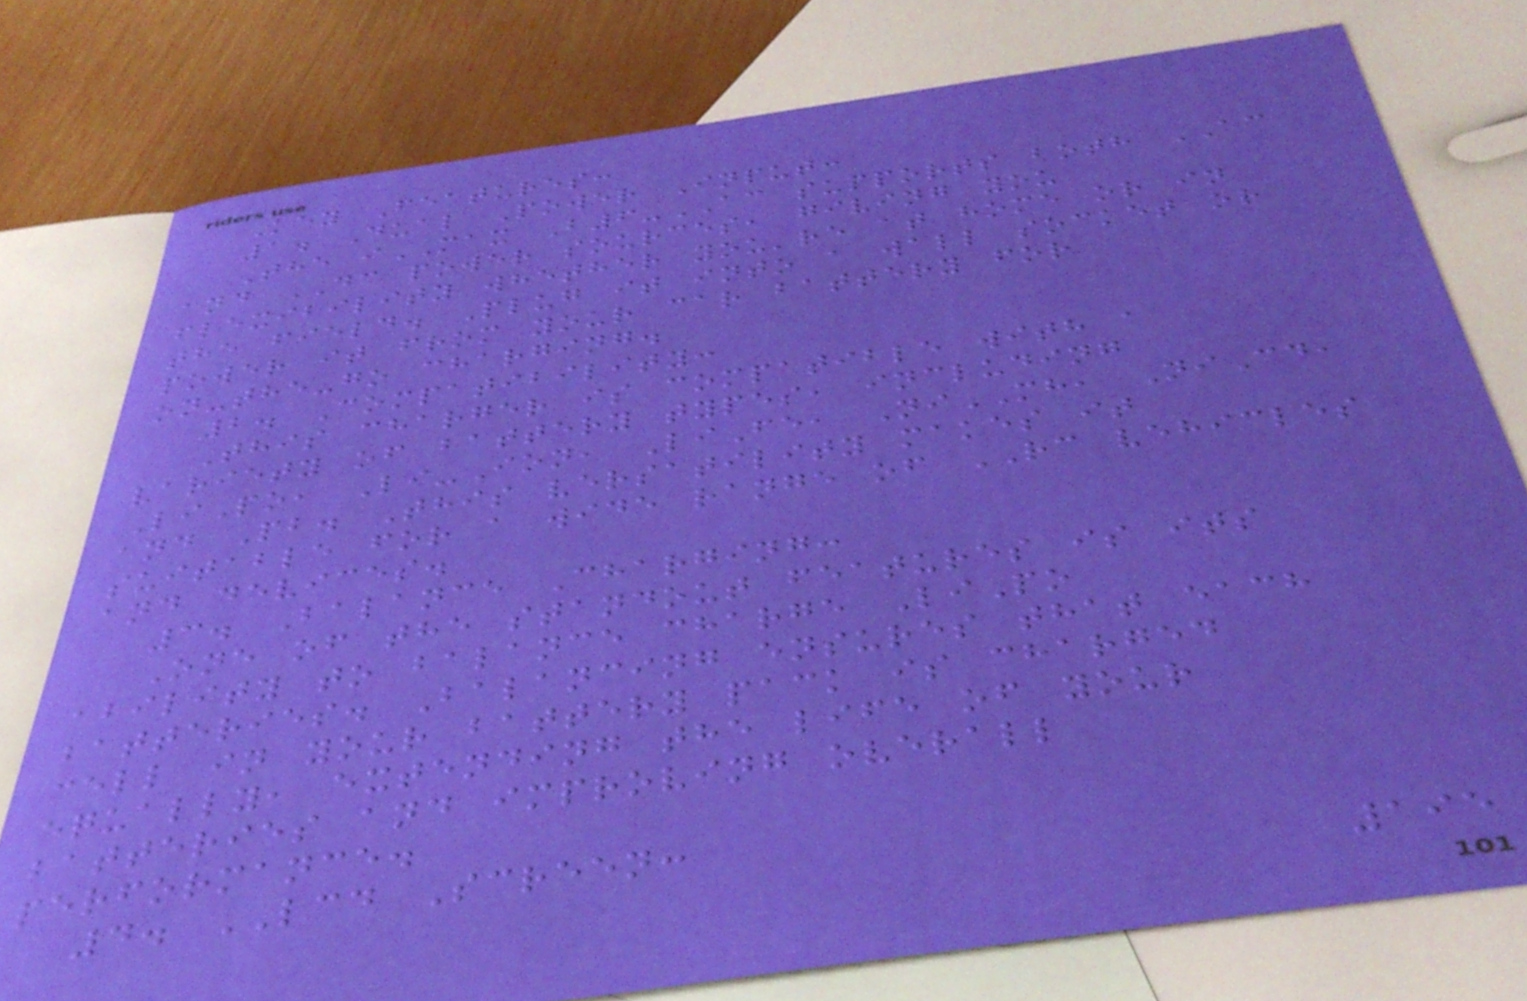Key Features:
1. Dual Power Input:
The iMAX B6-AC supports both AC
and DC power sources, giving you
flexibility whether you're at home or in
the field. Plug it into a wall socket or
power it from your car battery for
on-the-go charging.
2. Compatibility:
This charger is compatible with a
variety of battery types, including
LiPo, Li-Ion, LiFe, NiMH, NiCd,
and Pb. This versatility makes it
suitable for a wide range of RC vehicles
and devices.
3. Balance Charging:
One of the standout features is its
ability to balance charge LiPo
batteries. Balancing ensures that each
cell in your battery pack is charged
equally, extending the life of your
batteries and improving overall
performance.
4. LCD Screen:
195
